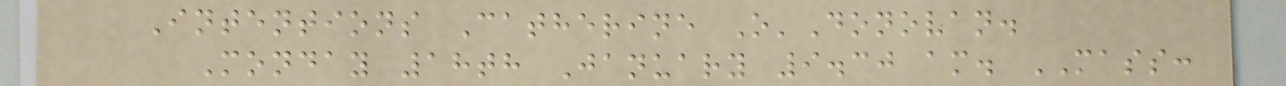Intentions Catherine O'Donovan.
Monday 18th January 9.30 am. MASS:
